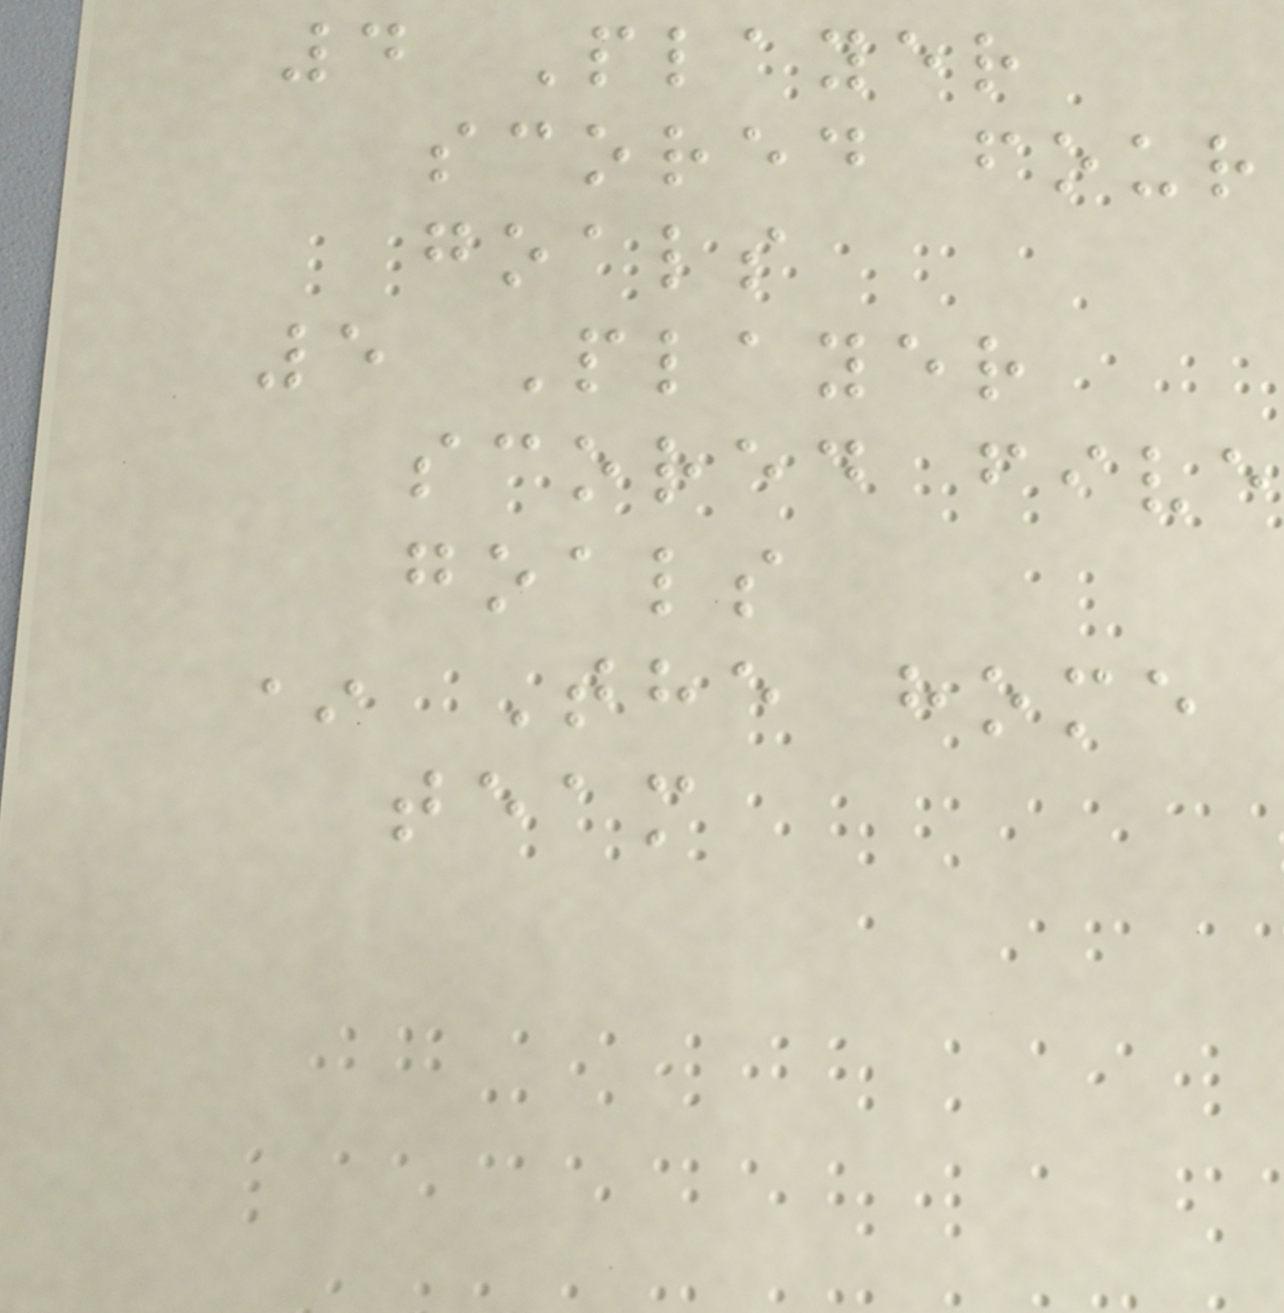4 Player
scored four
goals
5 Player
scored five
goals
* The home
team
